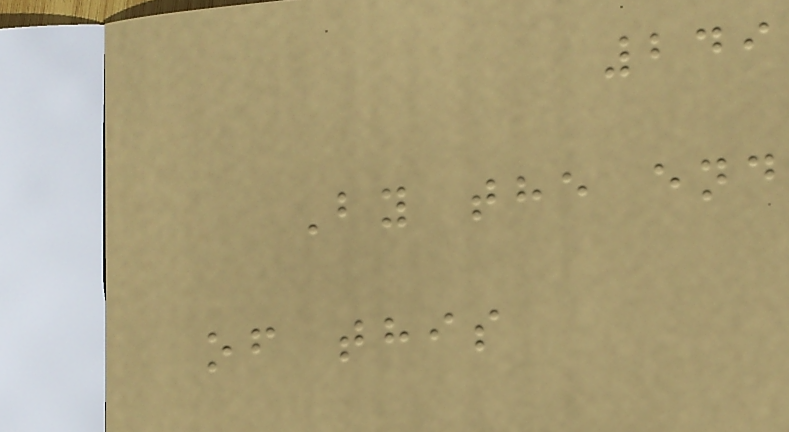249
By the end
of this
